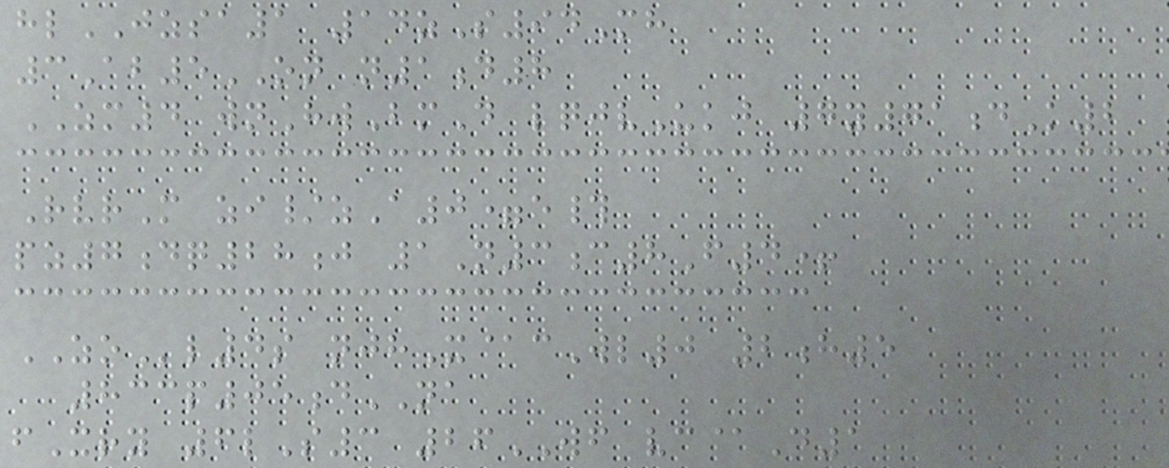hlJZSA1 14zS94Mh
3Ab5ON n1d8
ZM4 wnHwBmD lqjvUkj 7y71dK2
RvrM zi/zA0=e#
pz7dq28j 1N3c8F4+
ZOl4s njhX@cWl0 2h5
833p05dNA
fXry 6lS3 26WF vc@D1
